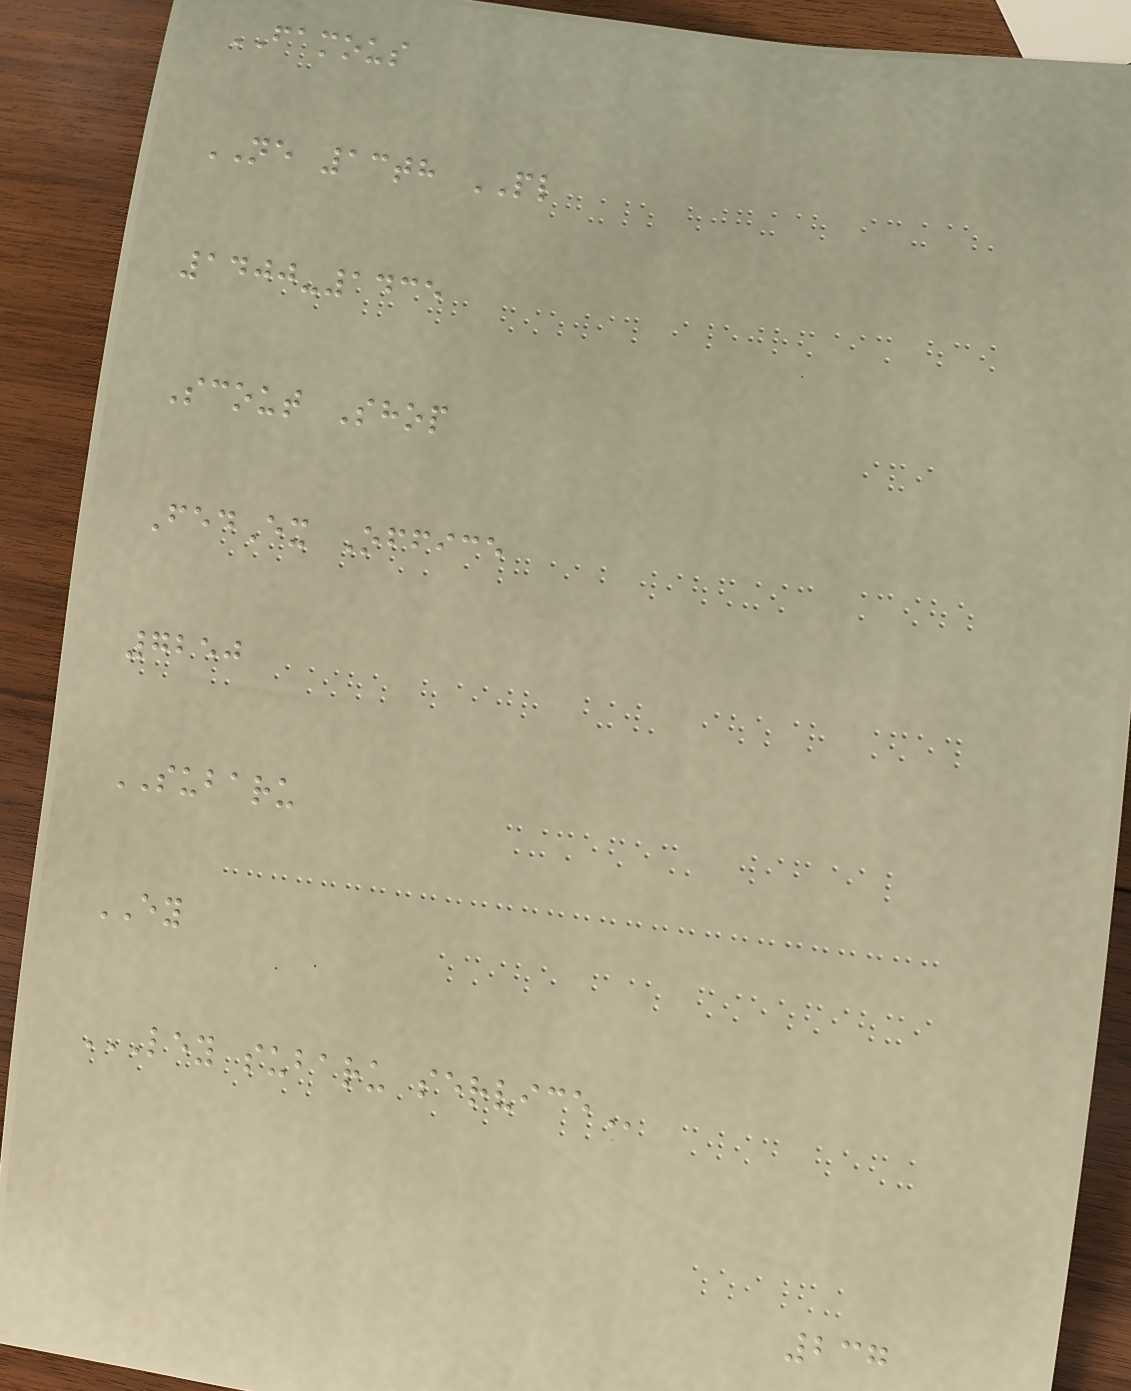FAMOUS
NE 13th PL
1400-1435
Scout Shop
FedEx Office
7250
SUBARU
EY
LEY SUBARU SERVICE
237
